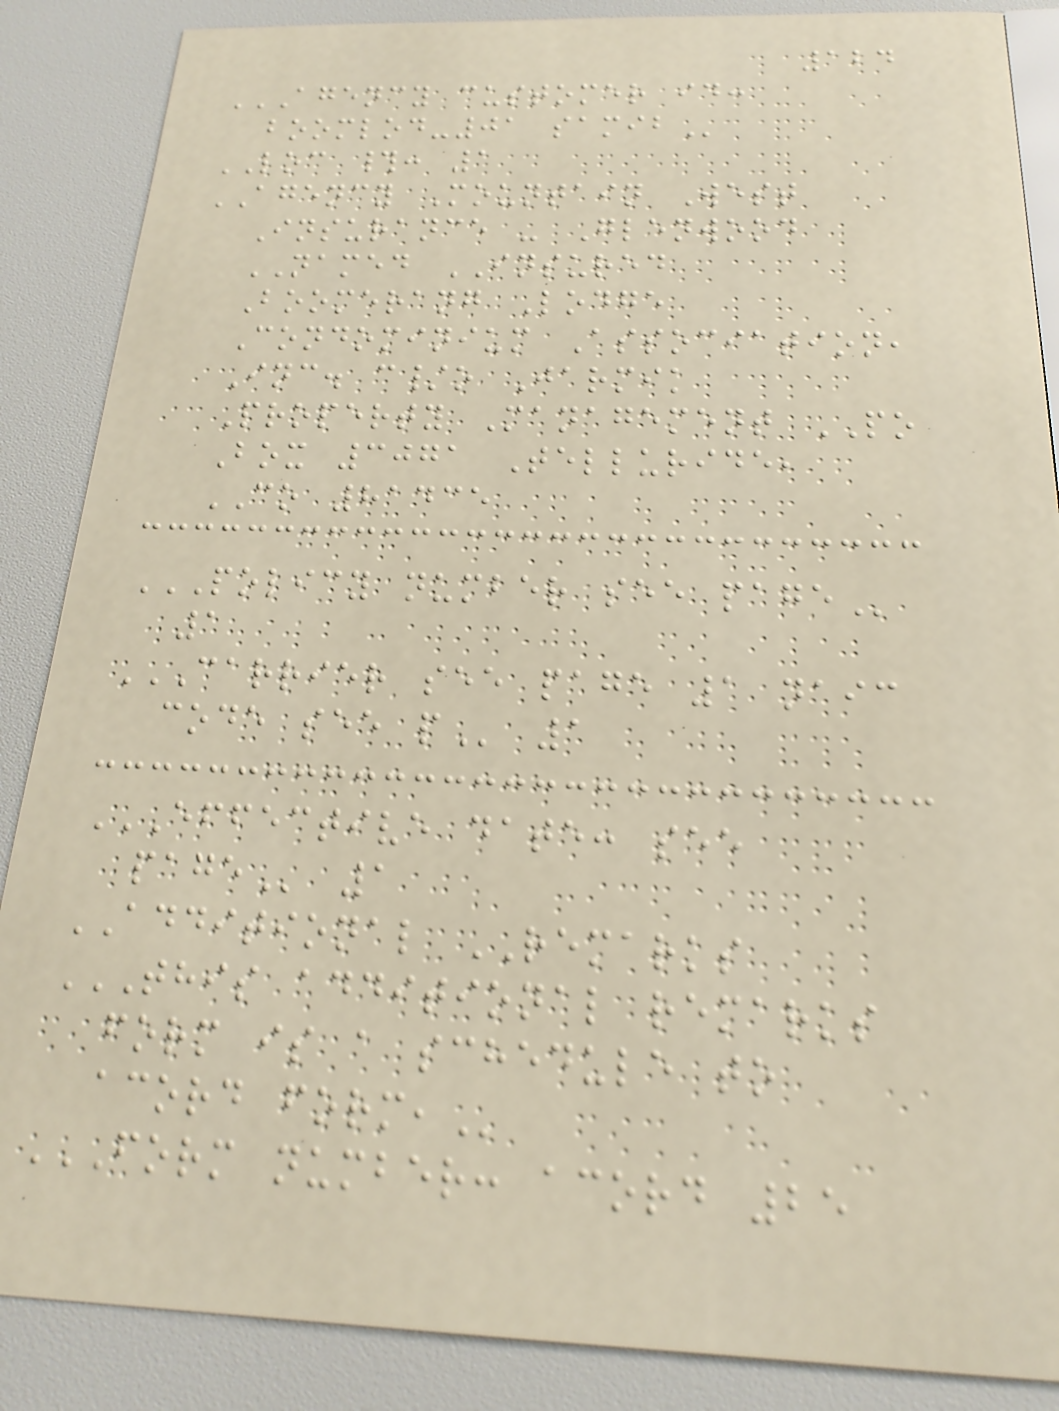124
AGENCY CUSTOMER ID:
BOOMLOD-01 SAMIB
LOC #: 1
AGENCY Mountain West
Insurance - Glenwood
NAMED INSURED
Boomerang Lodge
Condominium Association,
Inc. c/o Jarmik
Property Management PO
Box 3071 Telluride,
CO 81435
POLICY NUMBER SEE PAGE
1
CARRIER SEE PAGE 1 NAIC
CODE SEE P 1
EFFECTIVE DATE: SEE
PAGE 1
ADDITIONAL REMARKS
THIS ADDITIONAL REMARKS
FORM IS A SCHEDULE TO
ACORD FORM,
FORM NUMBER: ACORD 25
